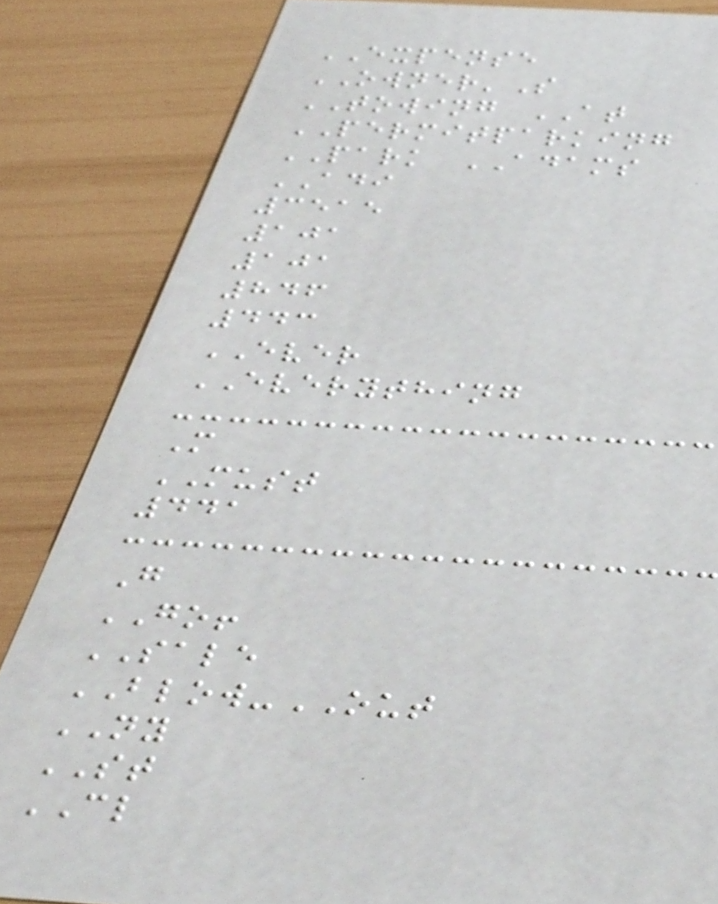EXPENSE
OWNER'S
TOWING AT
PERMITPARKING
PARK ADAMS
ADI
3515
101
101
846
443
EVER
EVERYTHING
M
MUST
441
G
GO!
SALE
BLOW-OUT
NY
ST
CL
